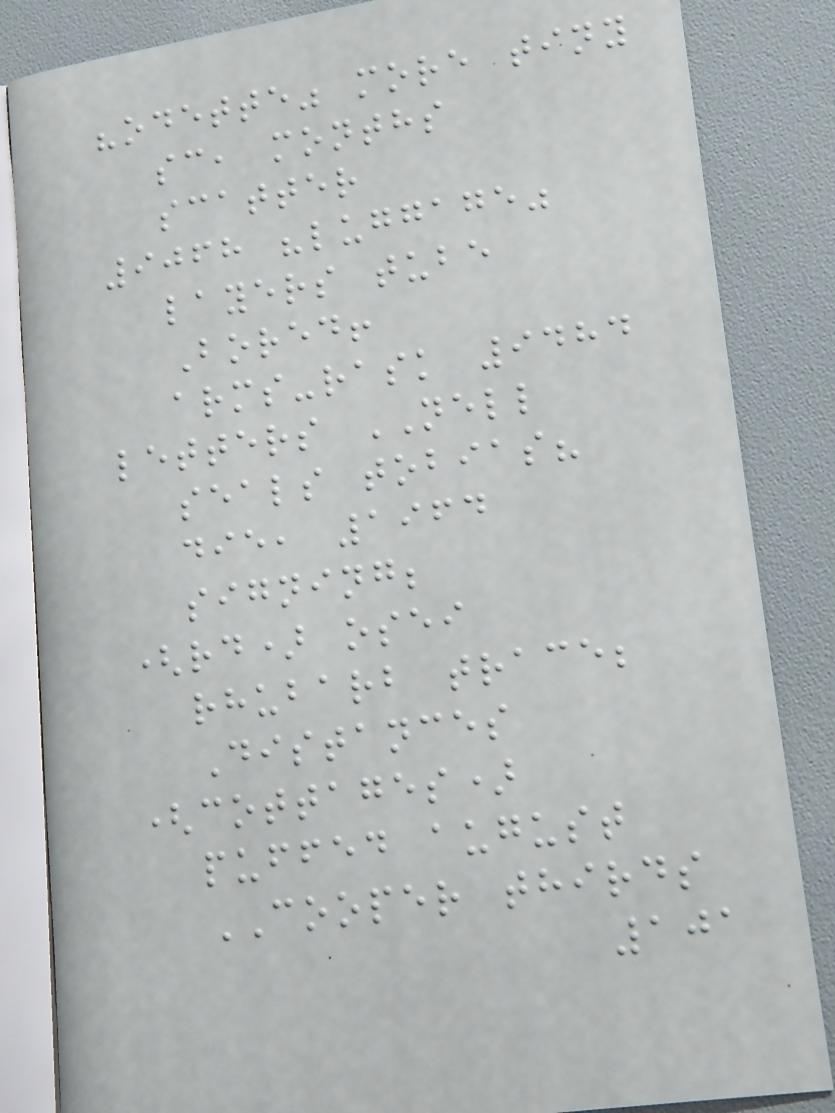"odette" more tiny
sc, months
scatter
9068 "luggage"
layers tube
Bored!
arms-rask 9484
letters NELL
seals tobias?
die, 1964
signing;
(rd) osei
rhubarb trace;
Distances
(cottages)
puffed august
COOPER thirds
101
